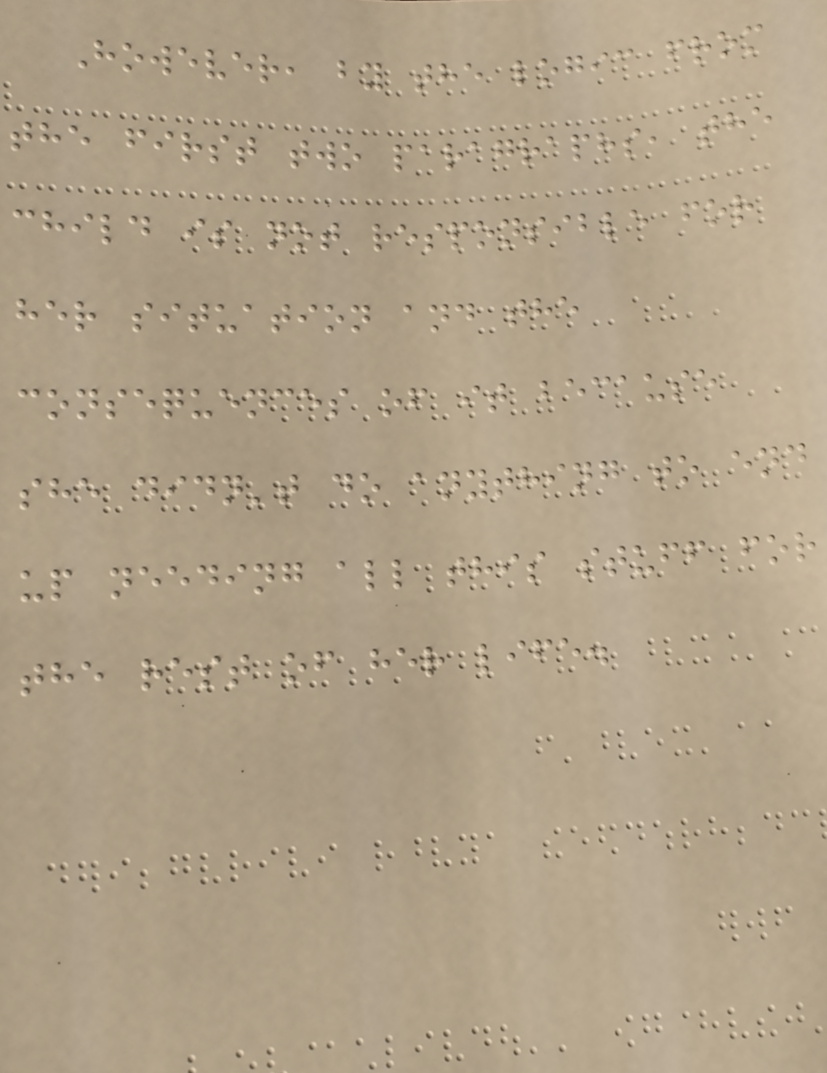However, by the logic from
the first two paragraphs, the
child is not responsible for
her situation and the
consequences of it because
she didn't do anything to end
up needing all this stuff for
the rest of her life.
